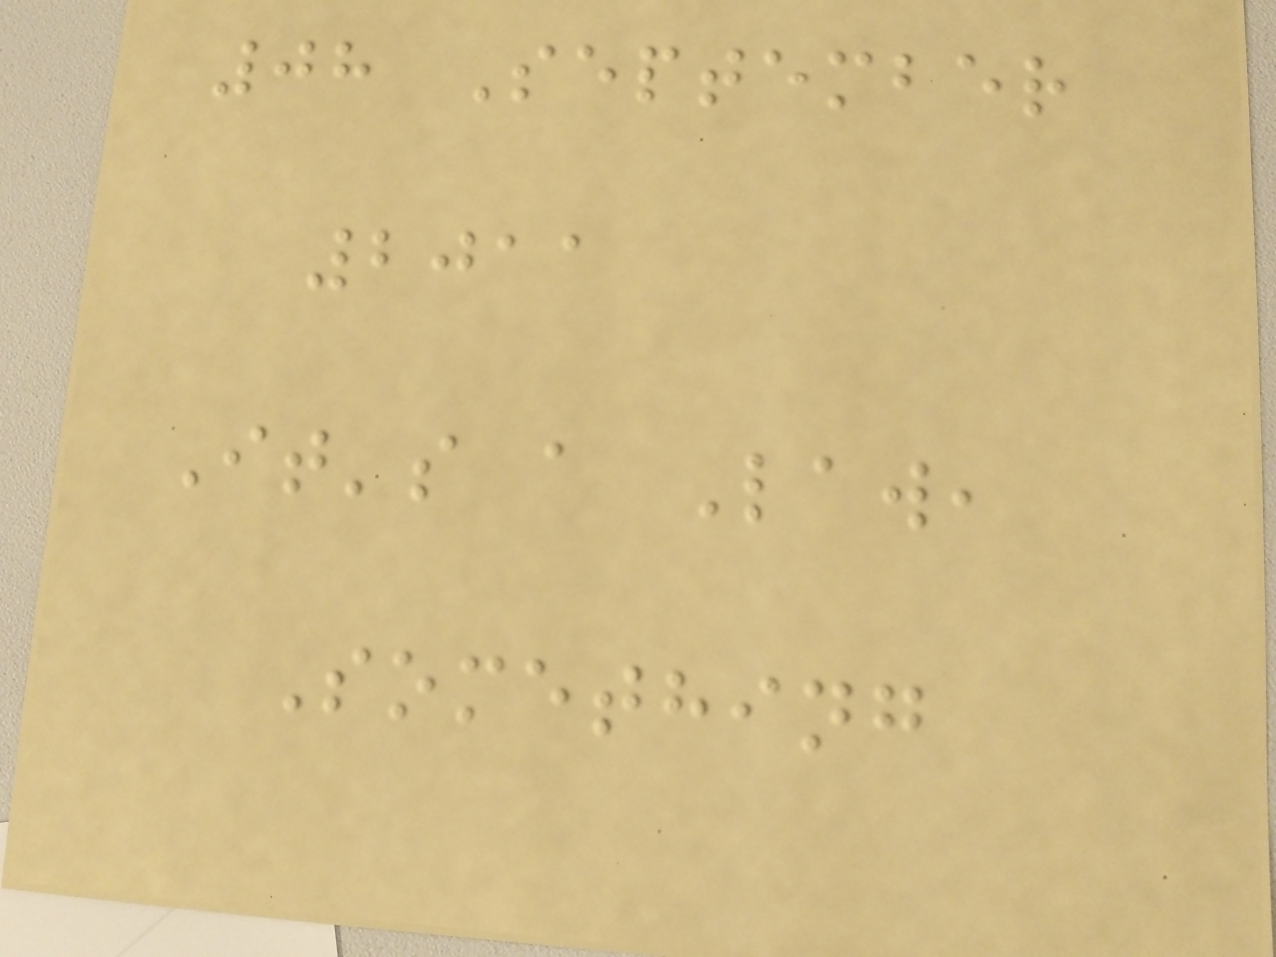08 September
2011
It's a Law,
Something
